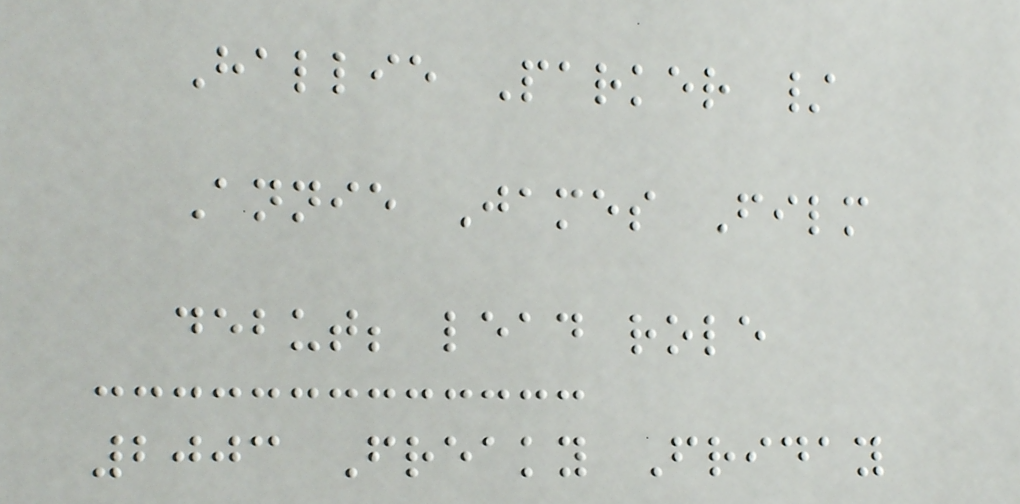Hallie Parker /
Annie James Film
debut; lead role
2003 Freaky Friday
